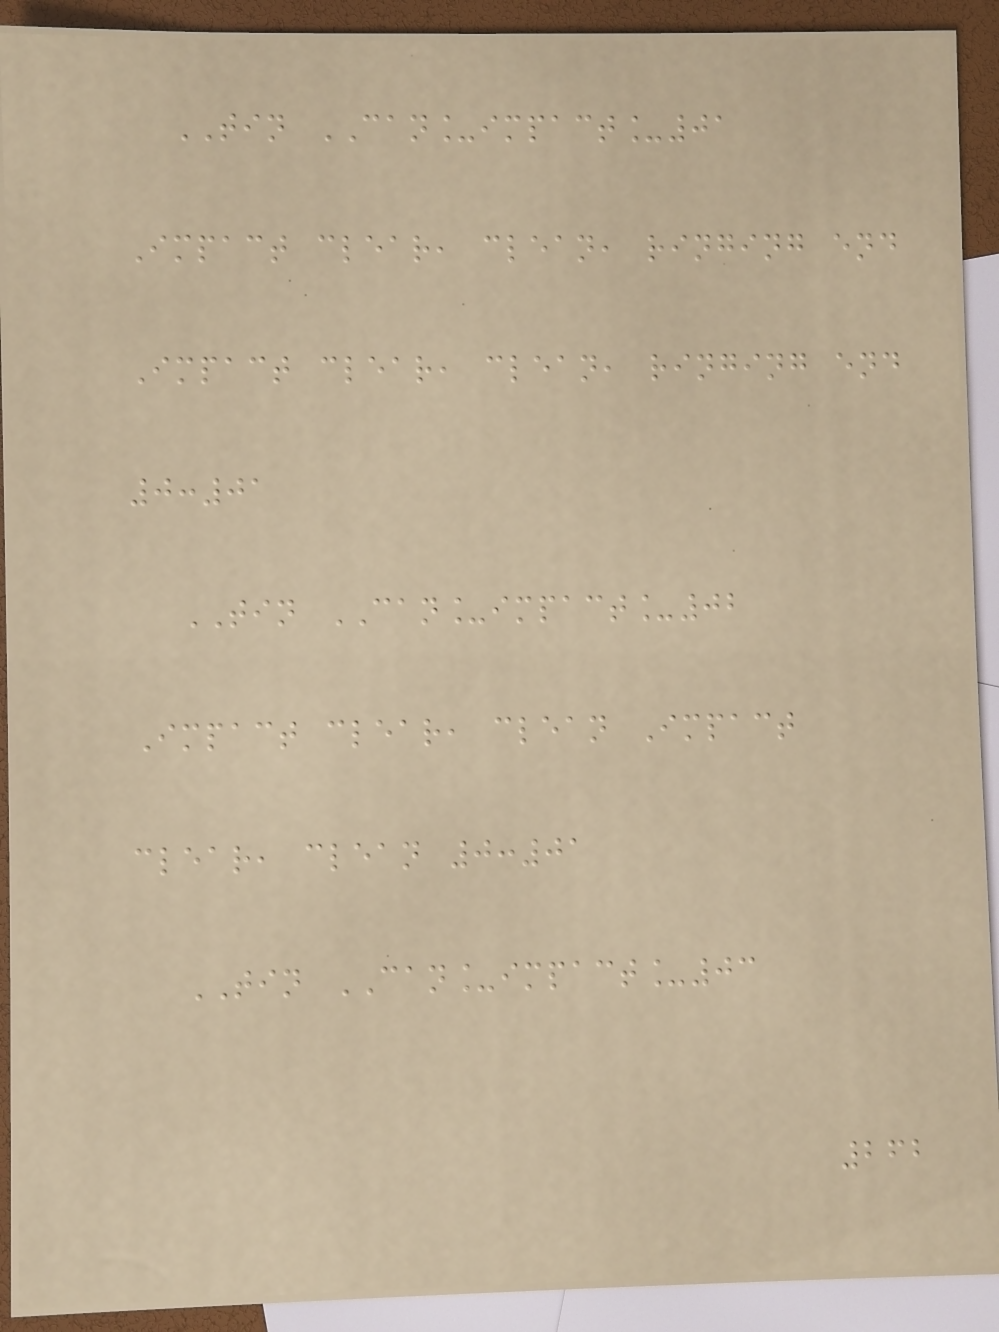TIN CAN_impact_01
Impact clear, clean, ringing end
Impact clear, clean, ringing end
0:01
TIN CAN_impact_02
Impact clear, clean Impact
clear, clean 0:01
TIN CAN_impact_03
262
